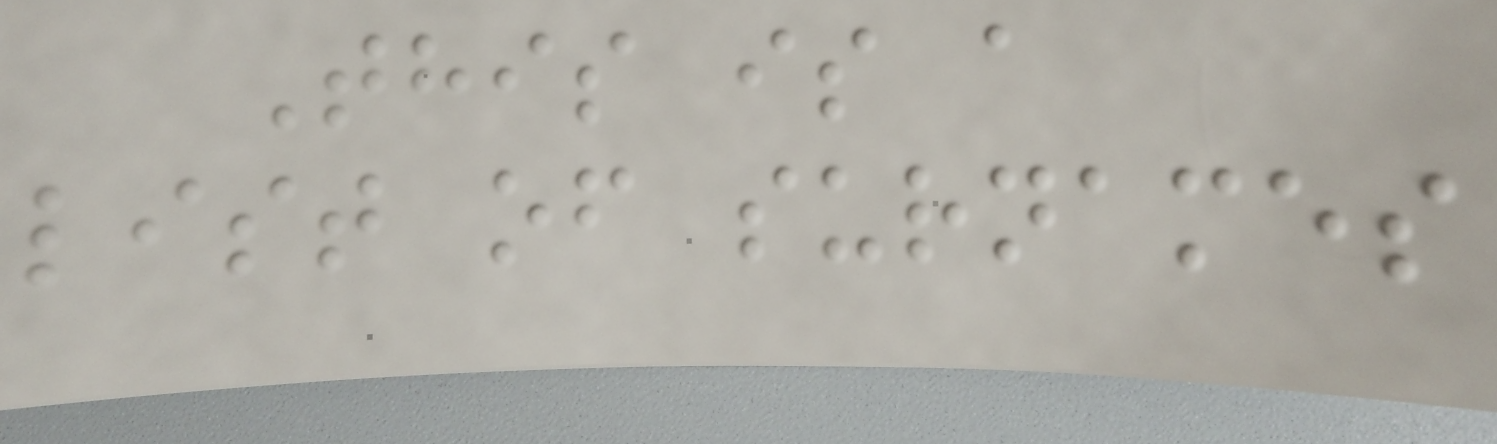This is a
list of surnames
